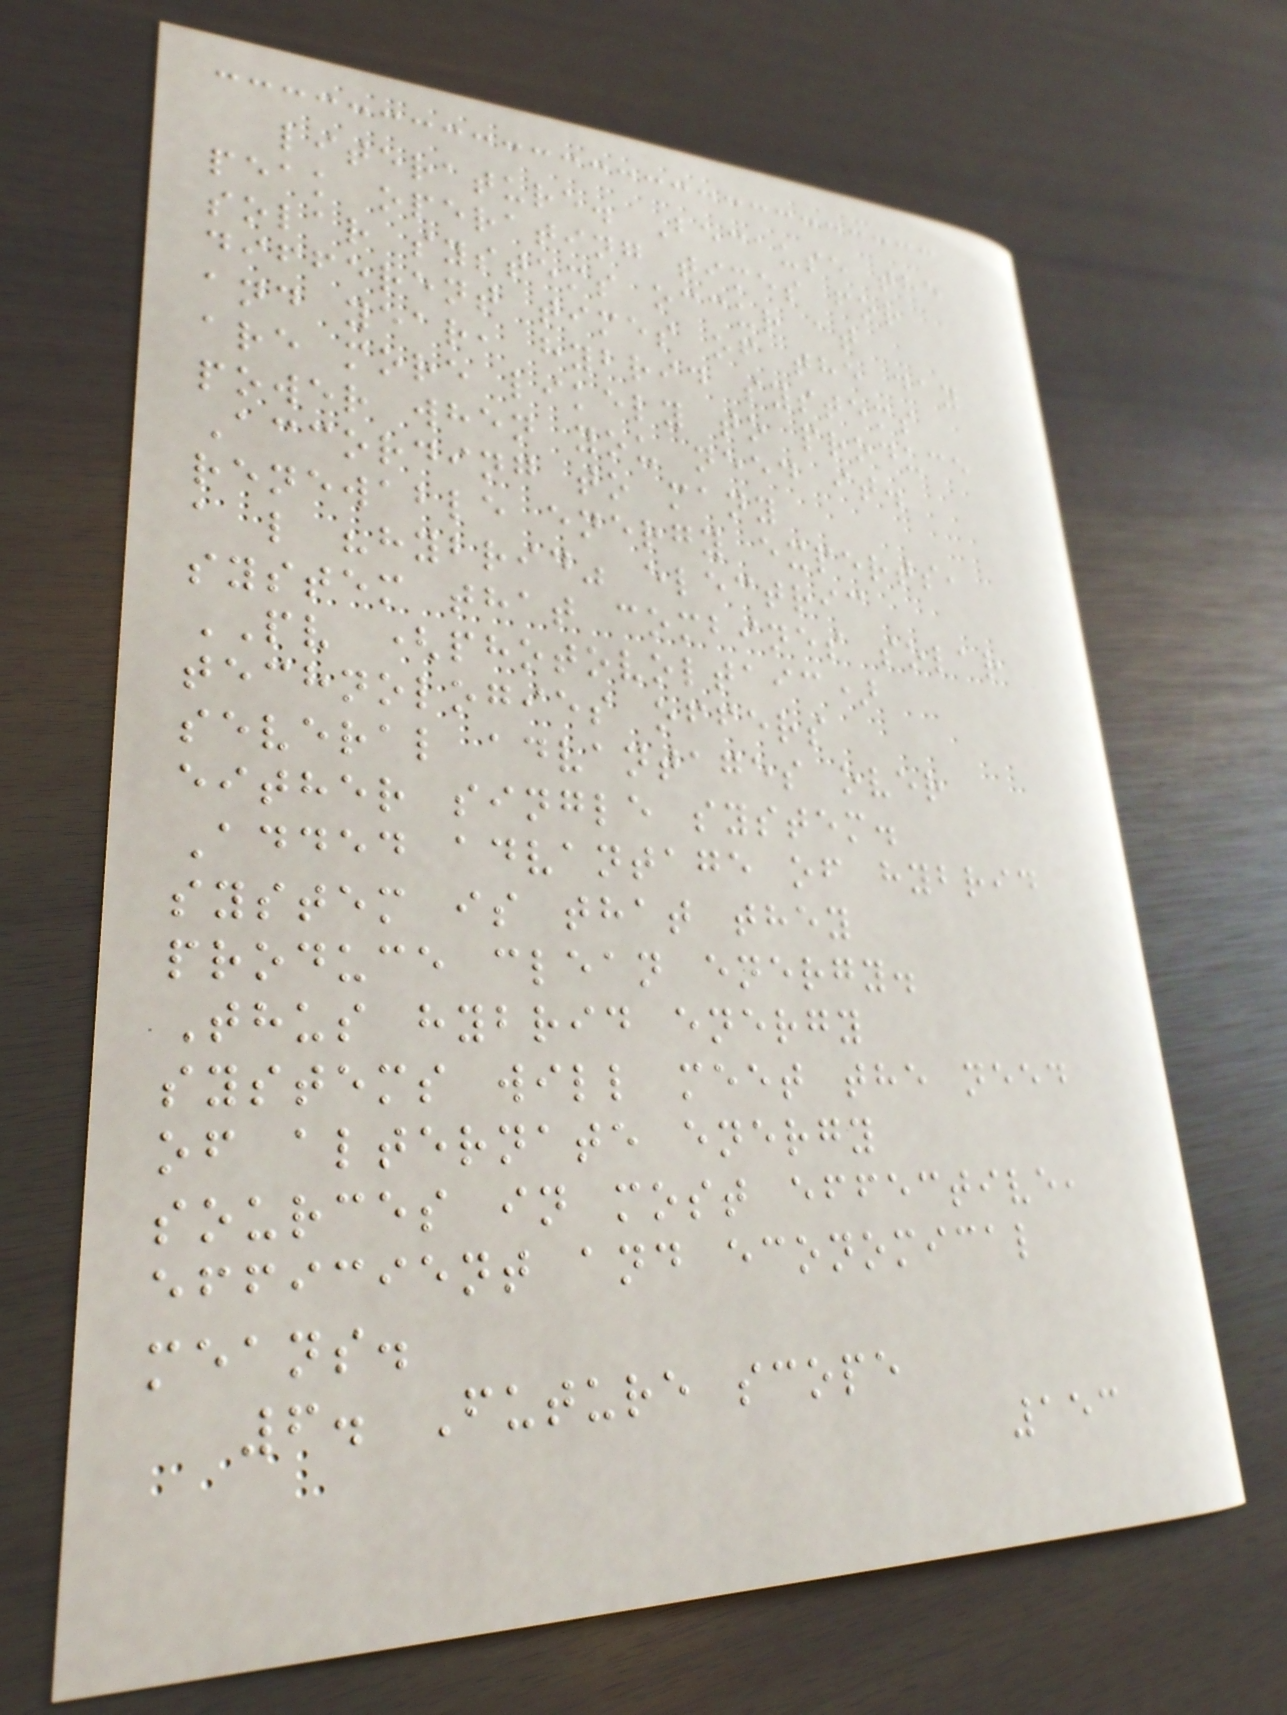literature. Because the
peak operating times for
solar systems occur at
different times of the day
and year, hybrid systems
are more likely to produce
power when you need it.
According to many
renewable energy experts,
a l "hybrid" electric
system that combines solar
PV (photovoltaic)
technologies offers
several advantages over
either single system.
Added advantage of hybrid
system is that they
produce clean energy.
Thus hybrid energy
systems will meet the need
of alternate energy
sources in most effective,
efficient and economical
means.
6. Future scope
153
